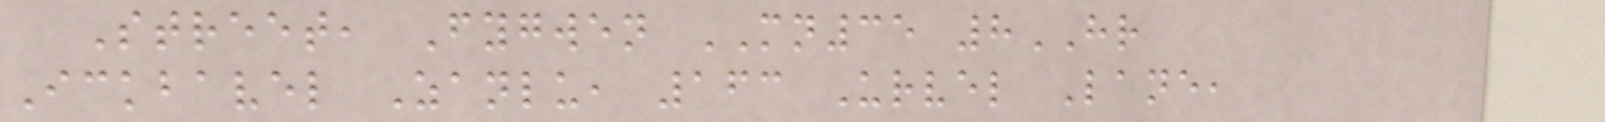Street, Fygwen MN35 8HR
Ickbavel Zanlu, 163 Urvel Lane,
